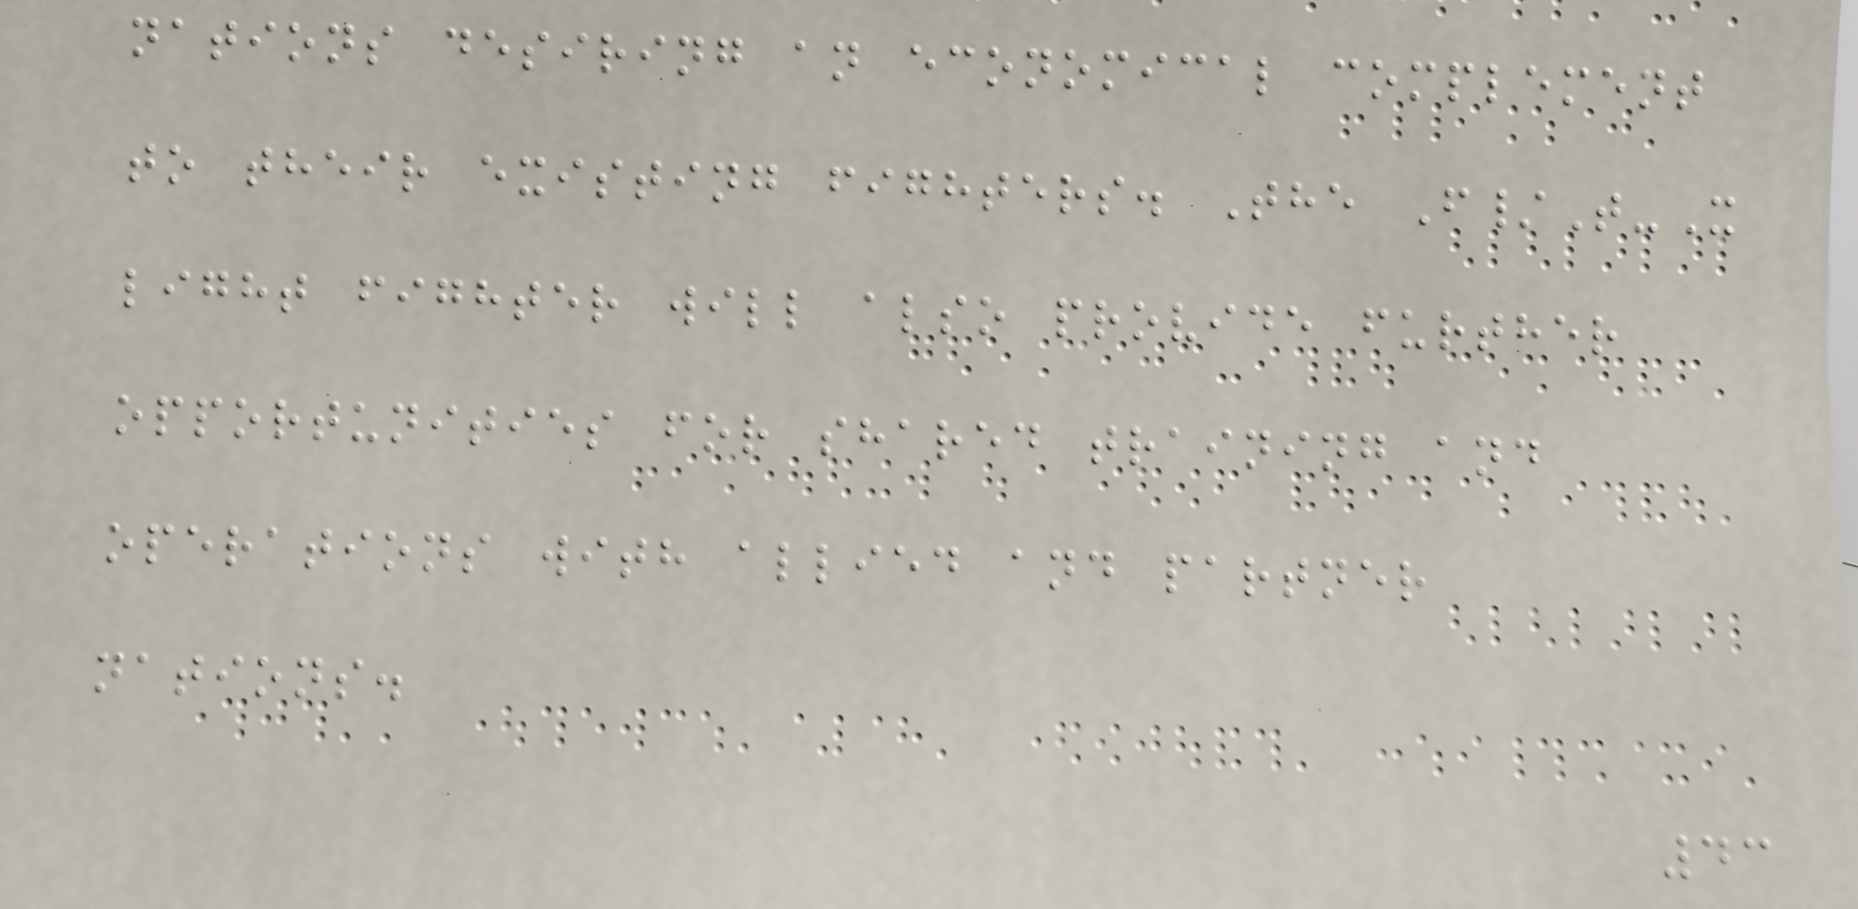nations desiring an economical complement
to their existing fighters. The F/T-X
light fighter will also provide further
opportunities for shared training and
operations with allied and partner
nations.
43
